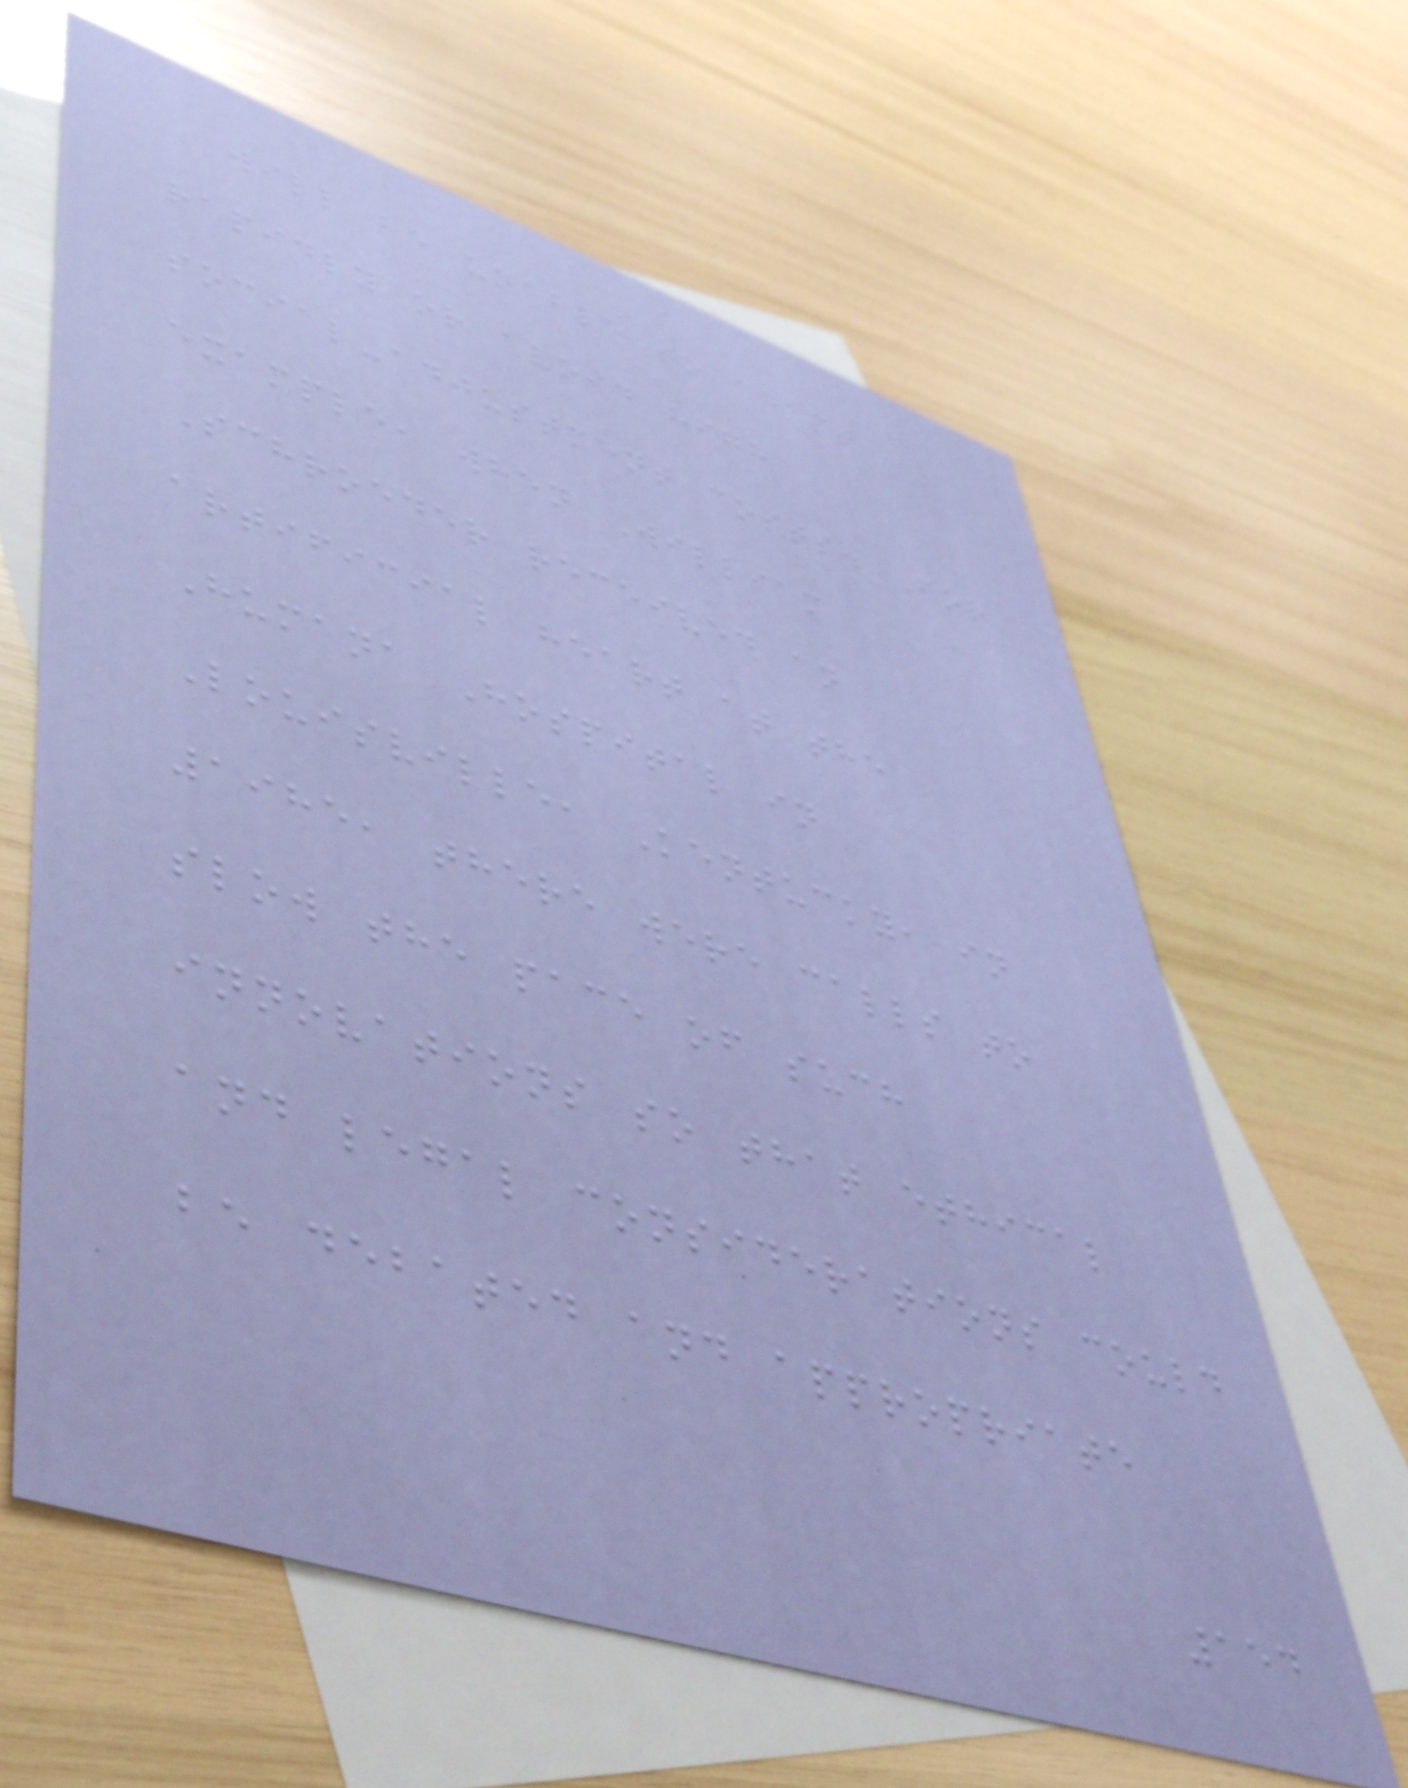will be unable to adapt
rapidly or avoid high
social-adjustment costs. For
example, when William
Schroeder received an
artificial heart at the
Humana Hospital in
Louisville, Kentucky, in
1985, there were calls to
slow the pace of such
innovations so that ethical
and legal considerations could
be debated and appropriate
154
